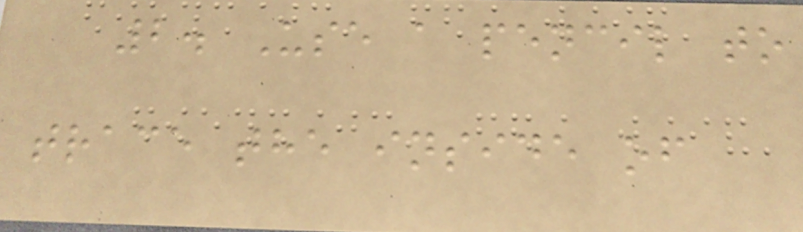2. Use a pencil to
trace the inside of
